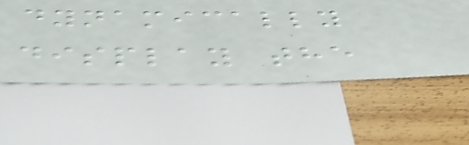dynamically
display the
